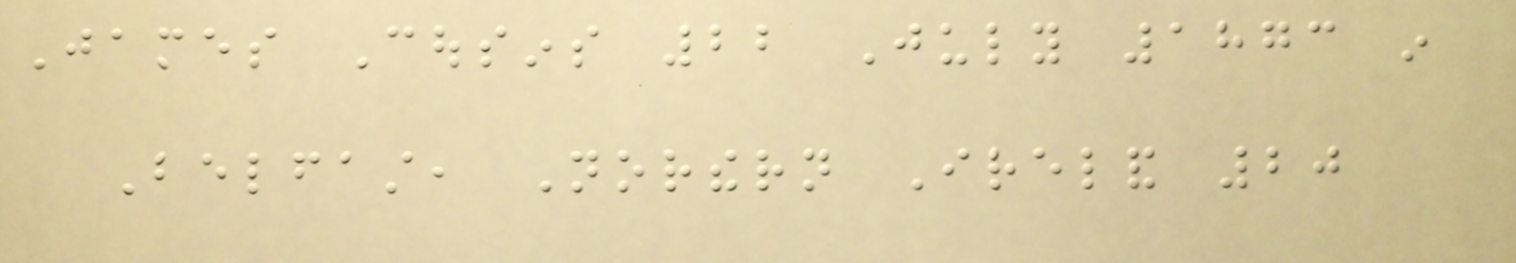James Cousins 22 July 1873 in
Belfast, Northern Ireland 20
